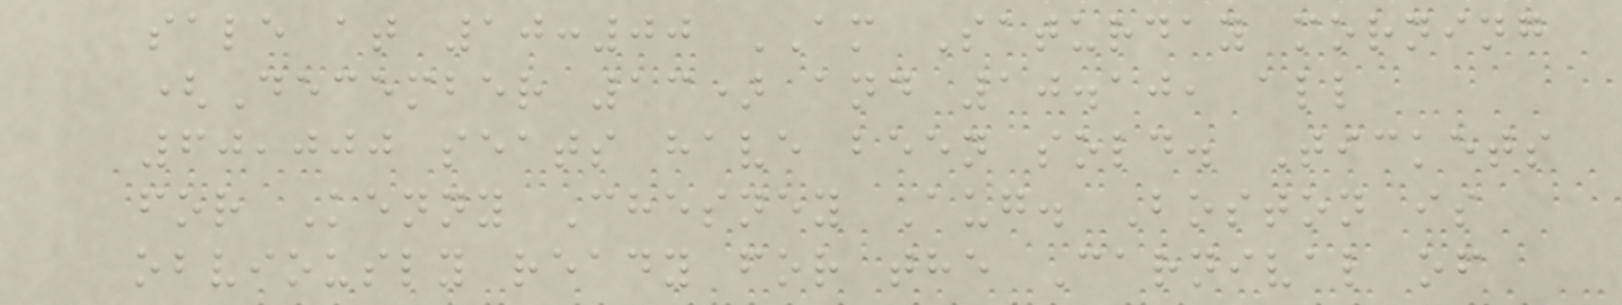sale at 10:00 AM Saturday morning
(December 13) and 10.10, all
60,000 seats have been sold. Tickets
for Kenny Chesney Aug. Boston is
obviously ready for the Carnival of
